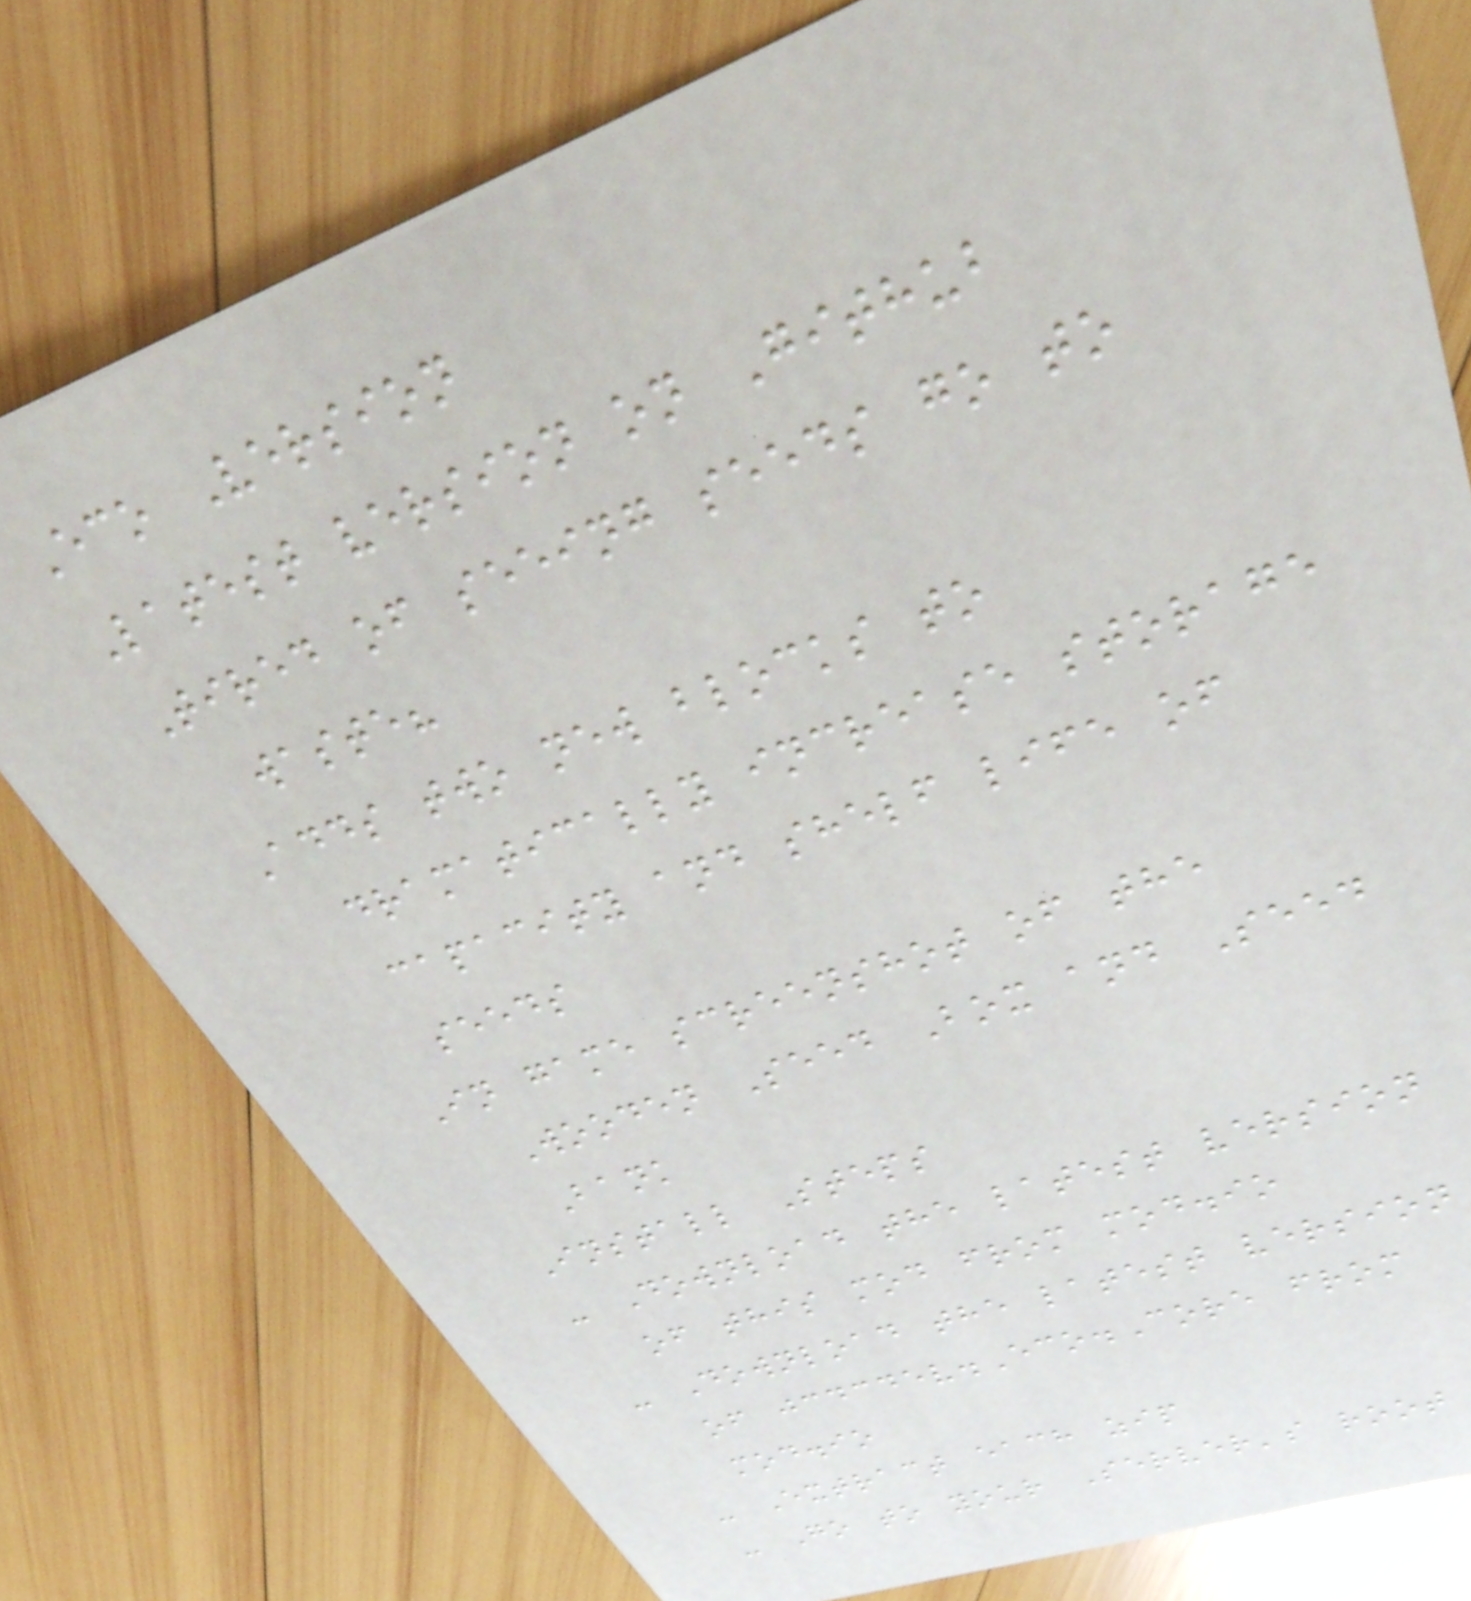Eco Version
Latest version on Github
Tired of seeing seeds go to
waste?
Adds two new blocks to
dramatically increase storage
capacity and shelf life of
seeds
In game screenshot of the
Wooden Seed Box and Seed
Bank
Install Steps
- Download the latest version
of this mod from mod.io
- Download the latest version
of jcdcdev.Eco.Core from
mod.io
- Extract each zip
- Go to your Server's root
